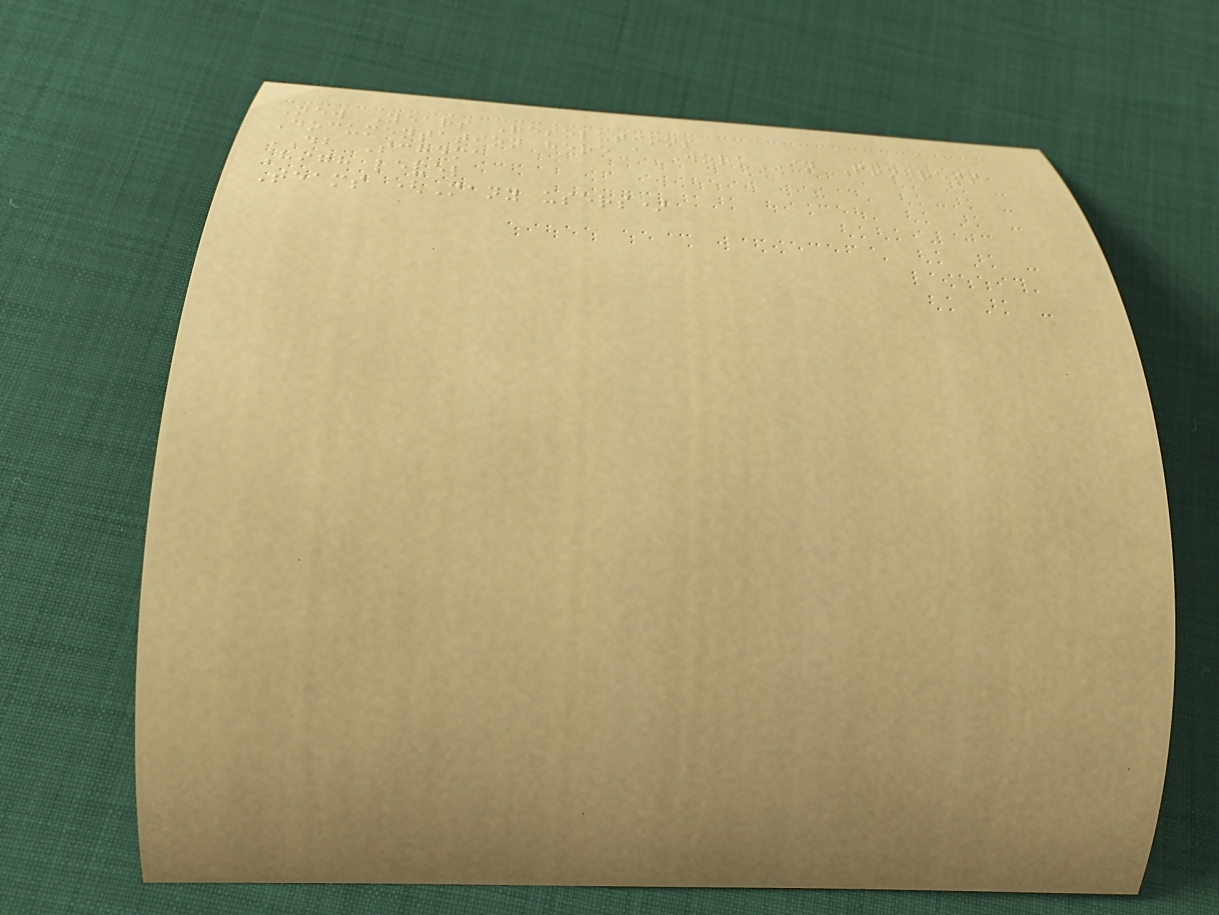New Years Resolutions
Documentation here a Work In Progress
DB Schema
High level
Teams (Many users)
